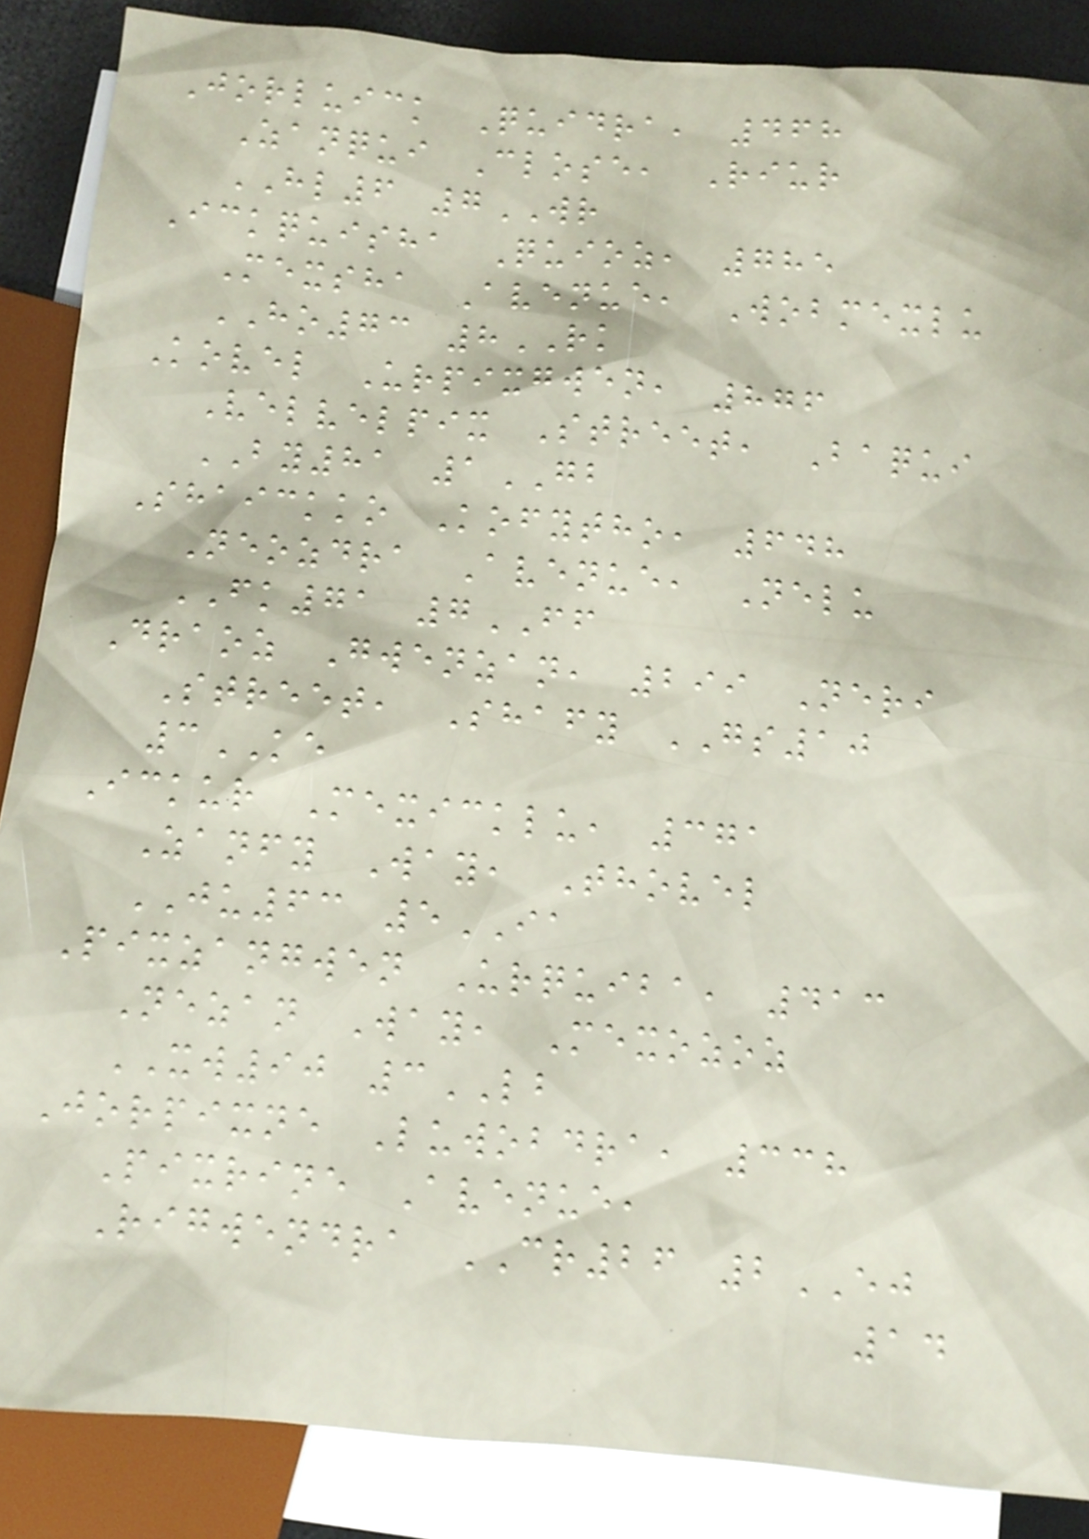Jorluick Quidra, 468
Zanqui Close, Riur
HL6 7WR
Ickquisha Quioz, 785
Mexsha Avenue, Wobmexlu
HO73 8RK
Kovel Urpixgwen, 876
Velvelpix Street, Baqui
BY81 1GB
Shaickko Kofytho, 648
Neozdra Avenue, Nelu
FK71 7FF
Draoz Gwenzan, 299 Neri
Street, Shafy GS10
3KE
Ickur Mexicklu, 371
Zanfy Way, Thovel
JU63 5IA
Pixzangwen Urquiba, 413
Nezan Way, Mexozoz
XW90 3LB
Jorpixne Luwobdra, 338
Pixrine Avenue,
Rigwendra CR26 2EJ
14
